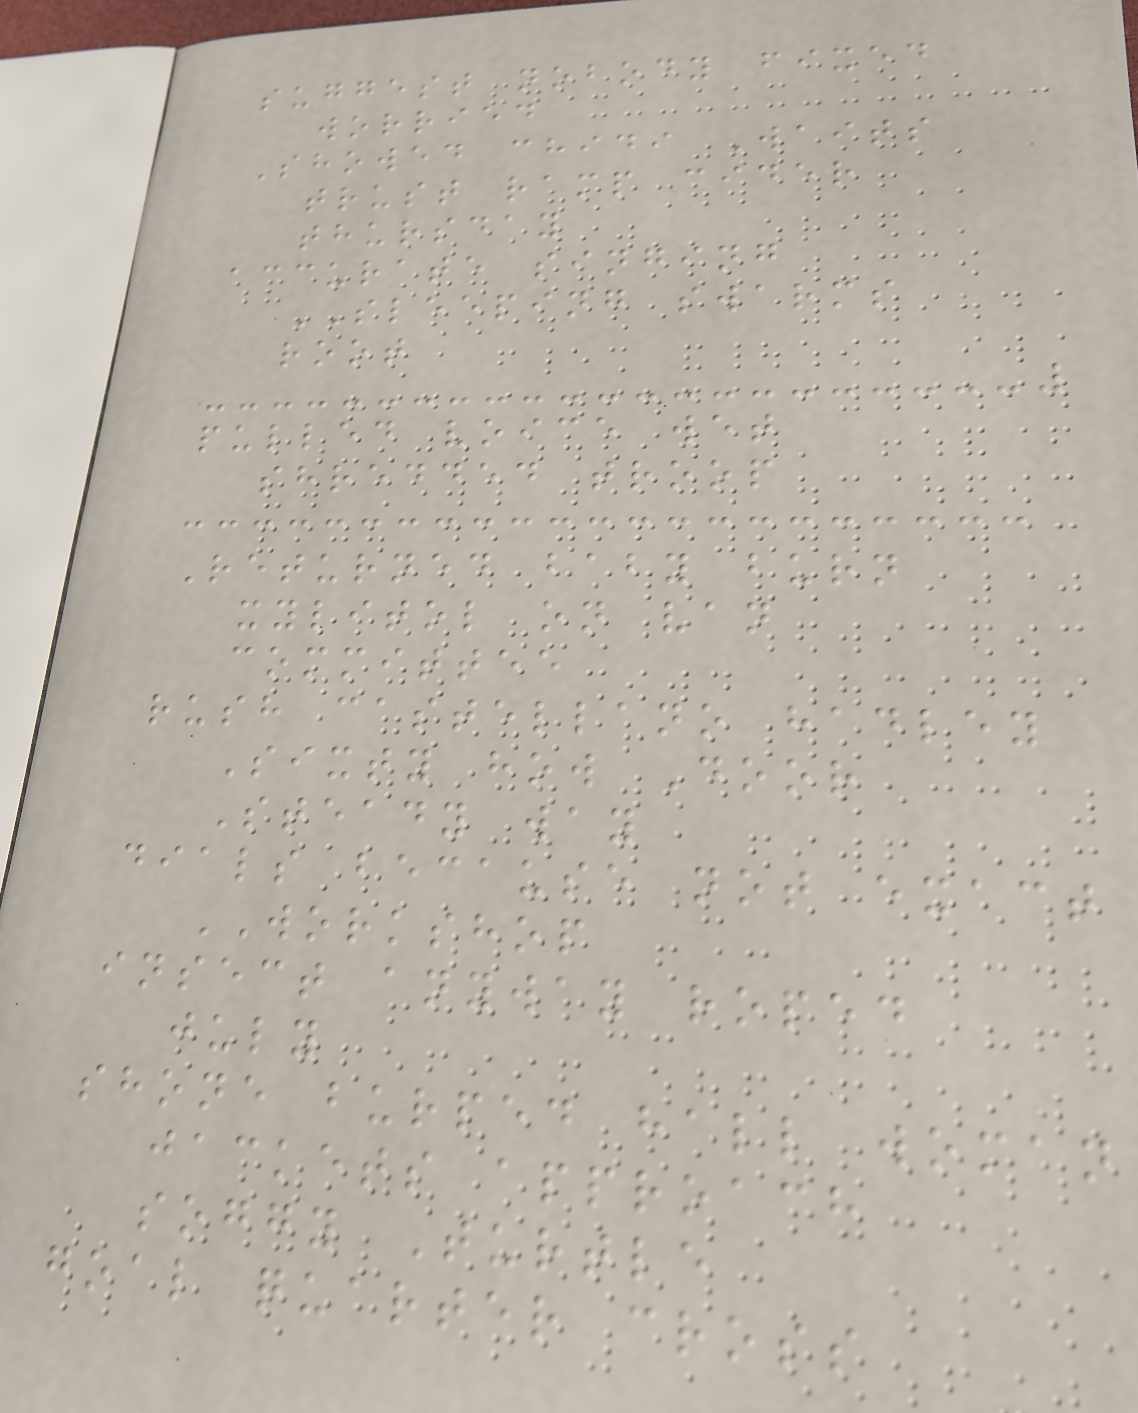suggest nobody fixed
worried
Showed chidi Waits
trust ramp cider
thursday
accurate singing
SLEEPING swarms
root
pulled voice wet
shredded troop
Returned baby burn
xylitol on van
committee
rush castellano hadley
Sixty how Door
Steady way
dials because not exact
WORKSHOP
insect anyway roped
july
shone burped hall woman
jackets approach
soggy Turtle
goal quarter cross
